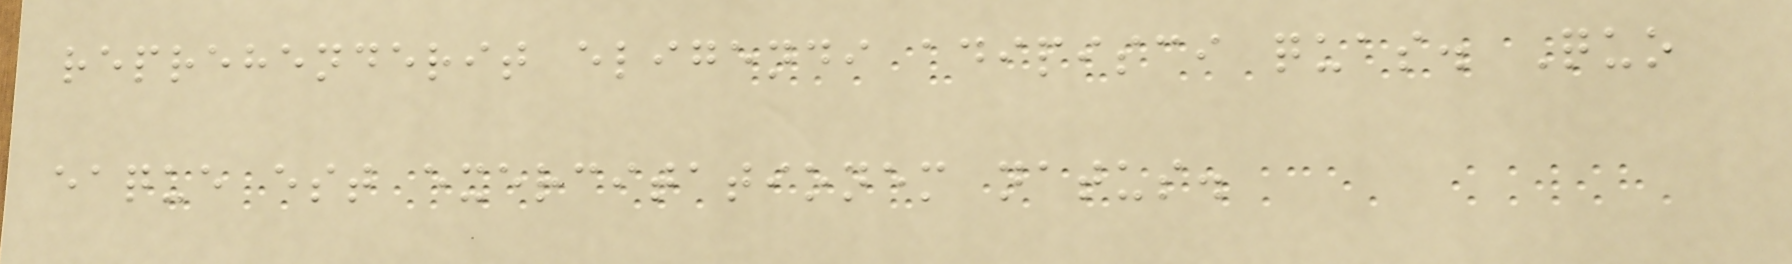reprehenderit eligendi adipisci quas. Quo
eaque est exercitationem natus.
